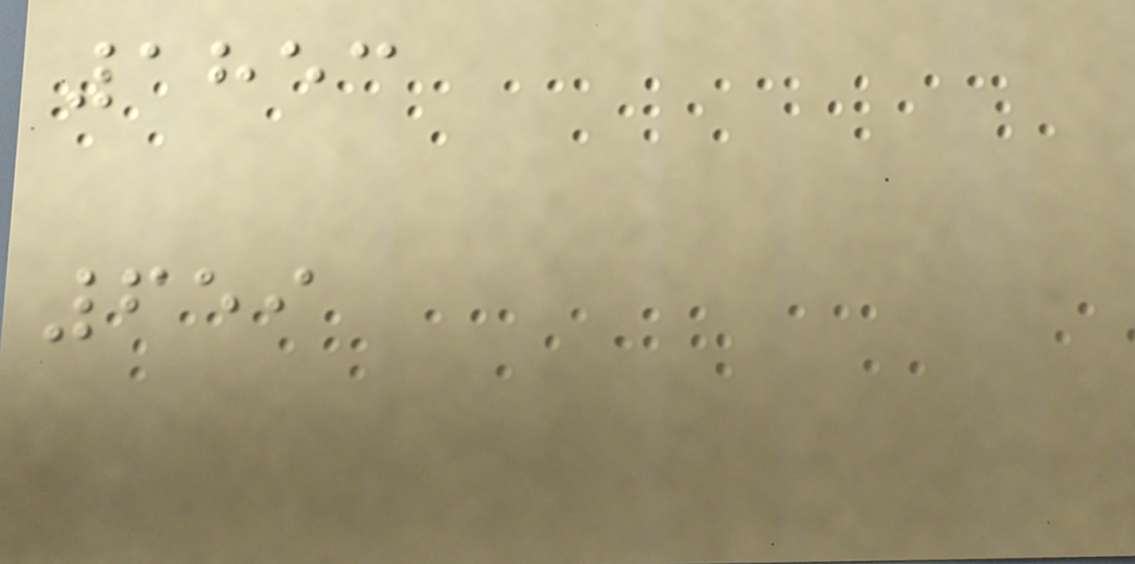1853
659
